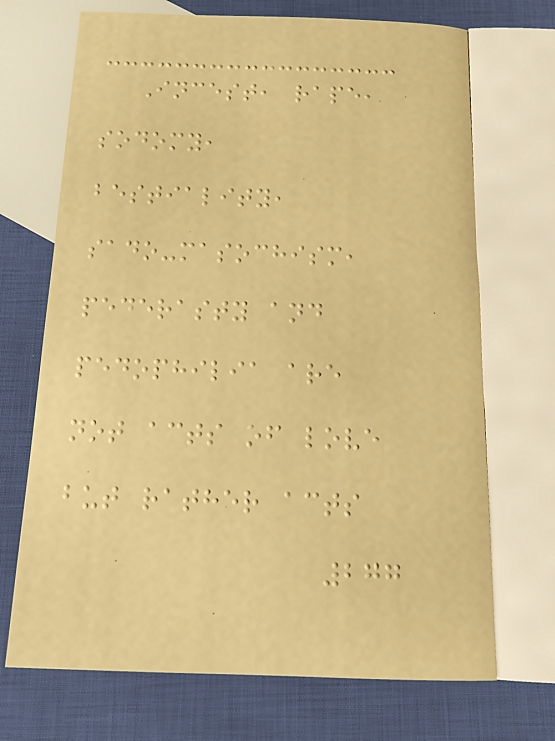Incest, rape,
sodomy,
bestiality,
sado-masochism,
pederasty and
pedophilia are
not acts of love
but rather acts
277
